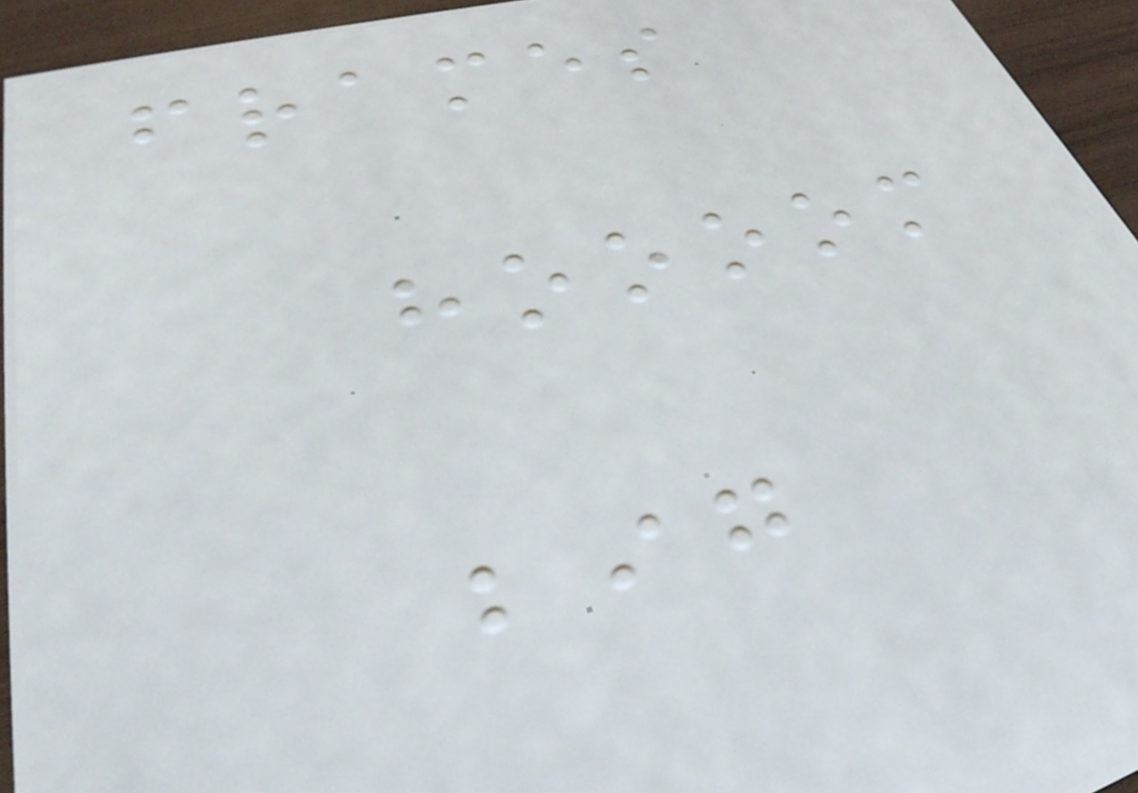frames
hoooom
big
